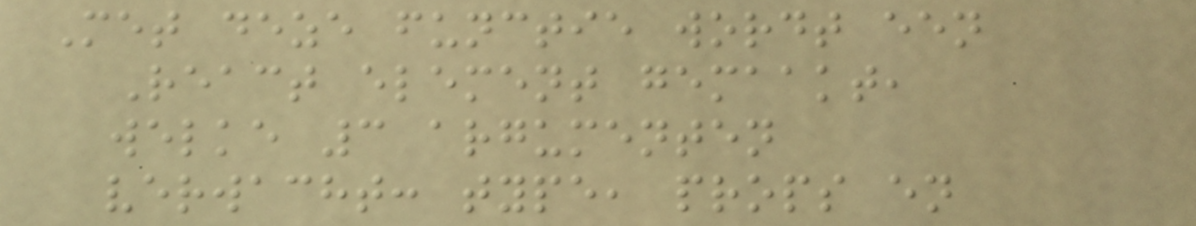Met deze functie wordt een
React element gemaakt,
welke 3 argumenten
verwacht: type, props en
